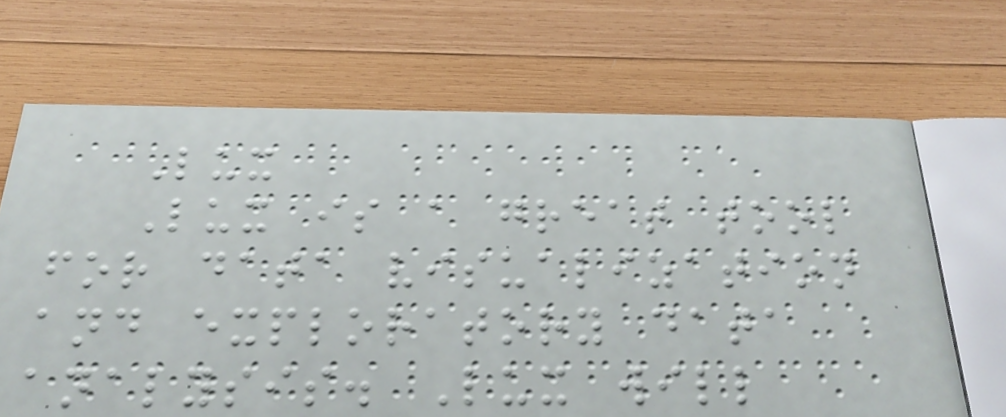Lux
Lux is a great tool
for data visualization
and exploratory data
analysis. Lux will
